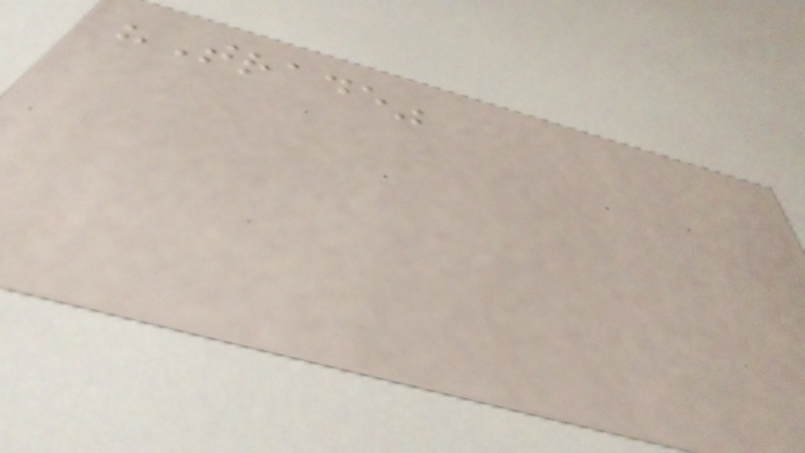"Trade"
